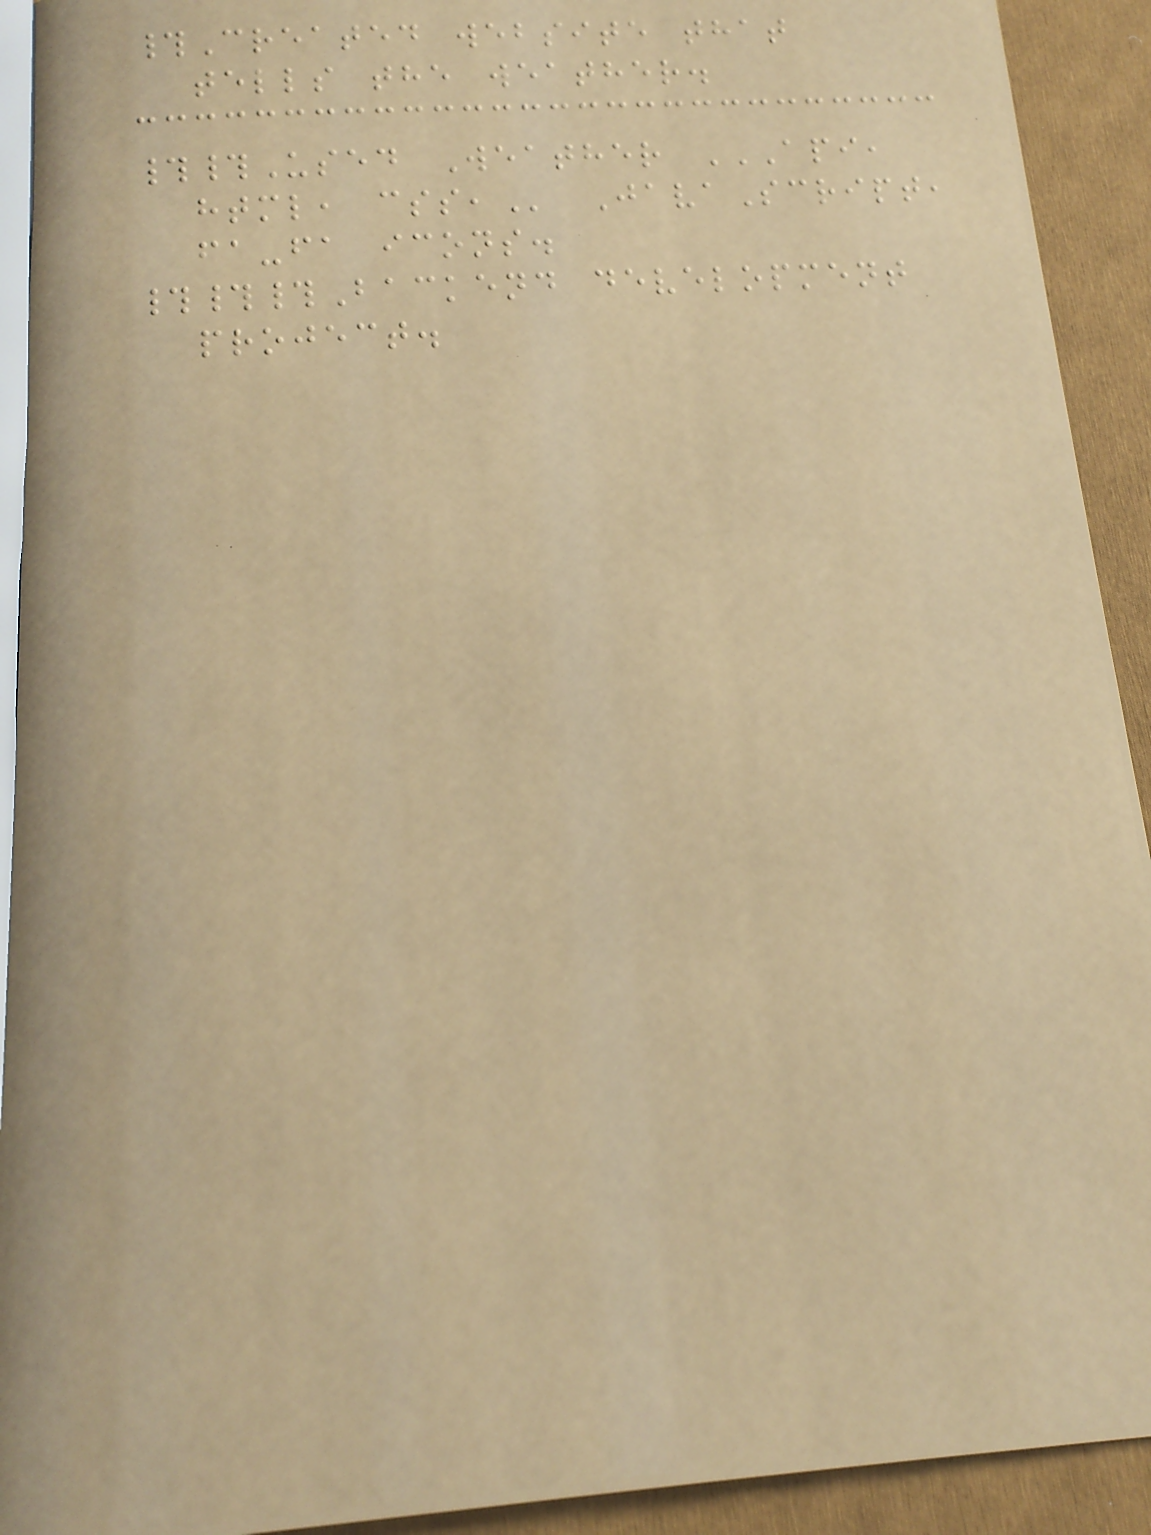#Created website that
tells the weather.
##Used Weather API,
HTML, CSS, JavaScript,
fa-fa icons.
###Backend development
project.
